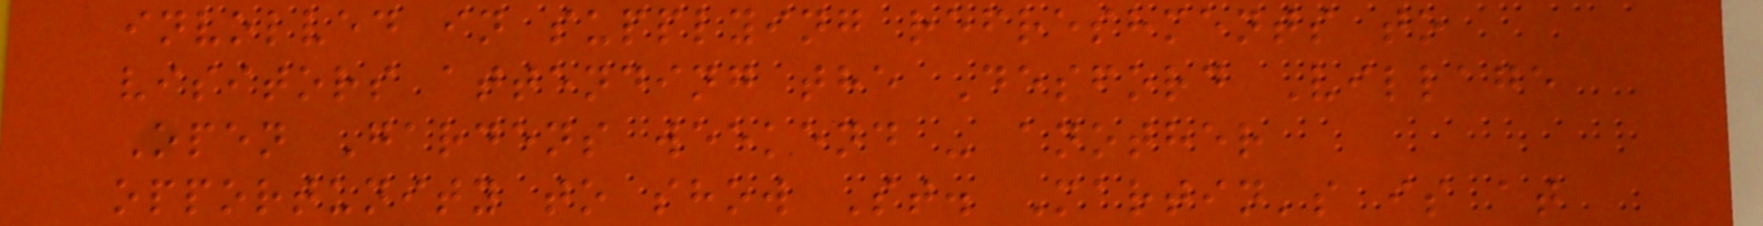involved in supplying refreshments to
visitors attending the Desford Village
Open Gardens weekend - another
opportunity to show St. Martin's is at
